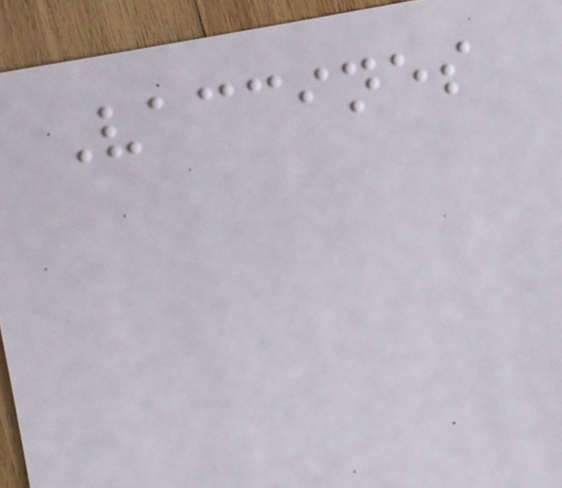Vaccines
